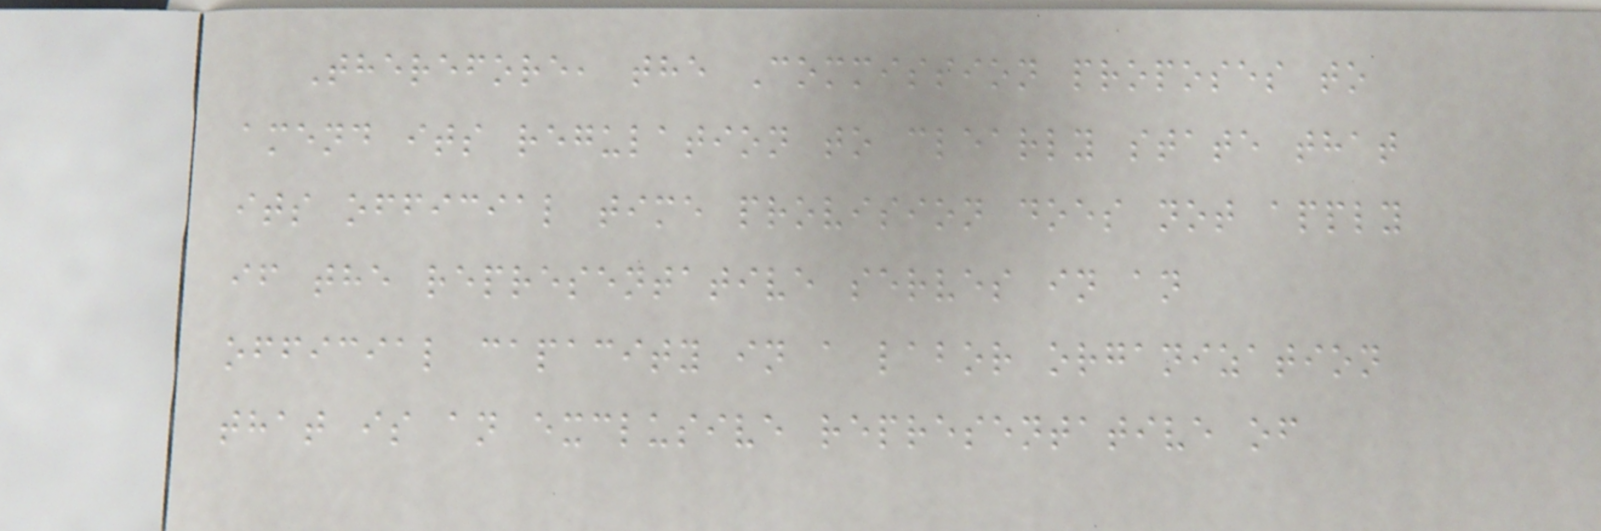Therefore, the Commission proposes to
amend its regulation to clearly state that
its official time provision does not apply
if the representative serves in an
official capacity in a labor organization
that is an exclusive representative of
